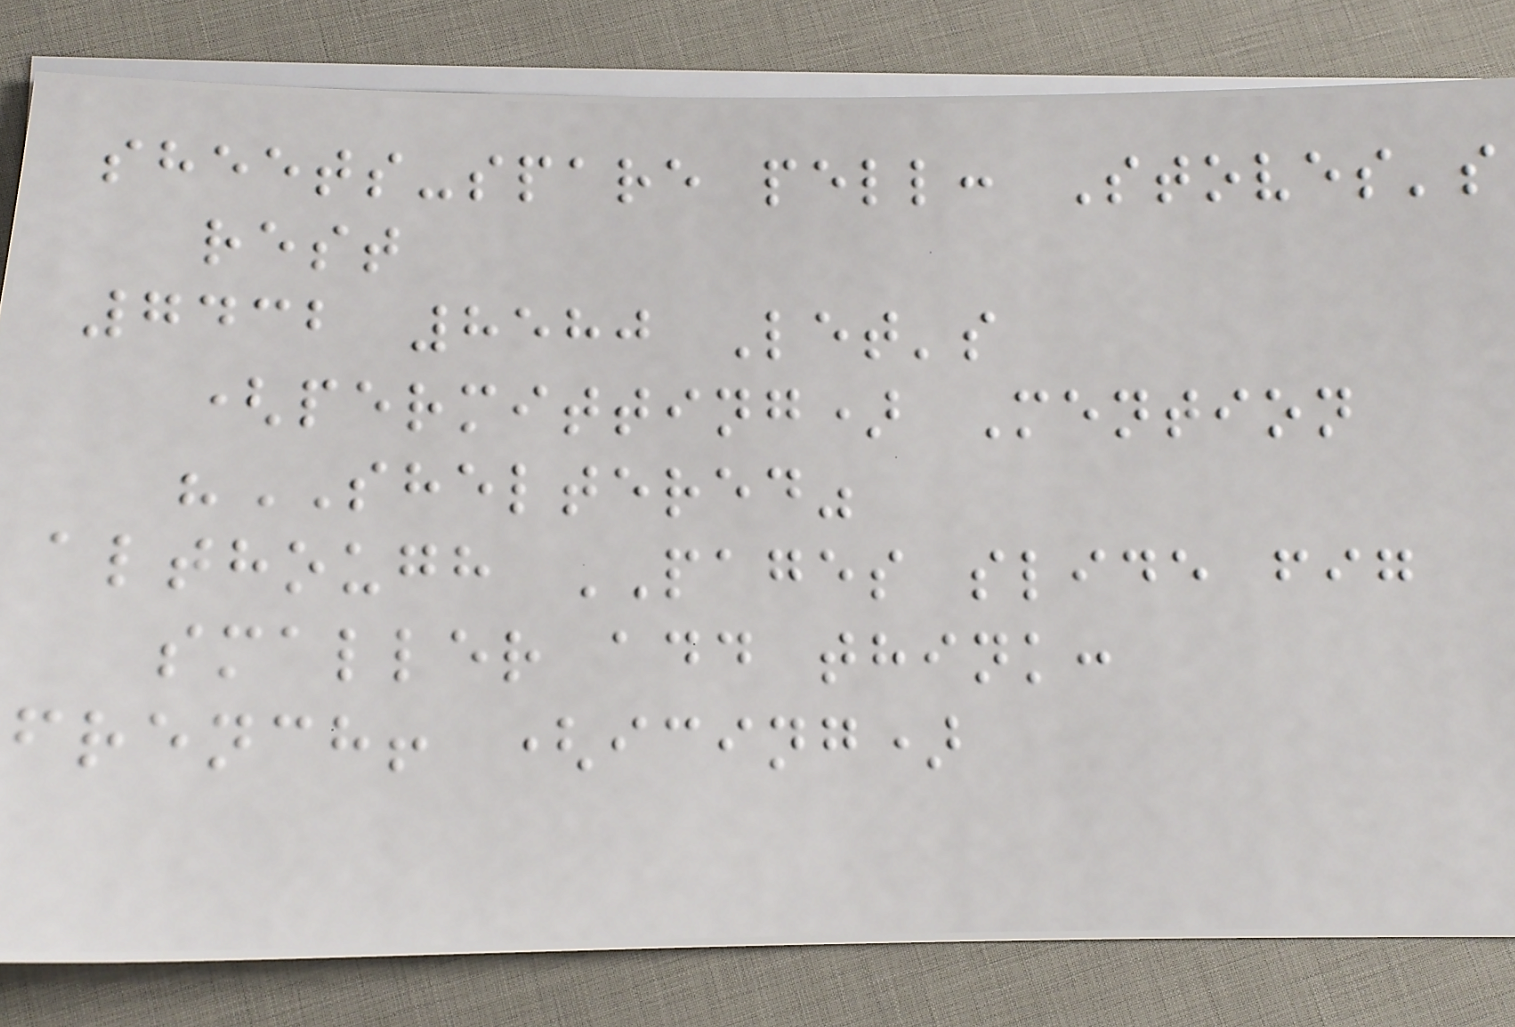sheets-spare pell: Stoves's
rest
7432 8580 Let's
(permitting) Mention
"SHELTERED"
although PAGES slide fig
smaller add think:
french! (icing)
